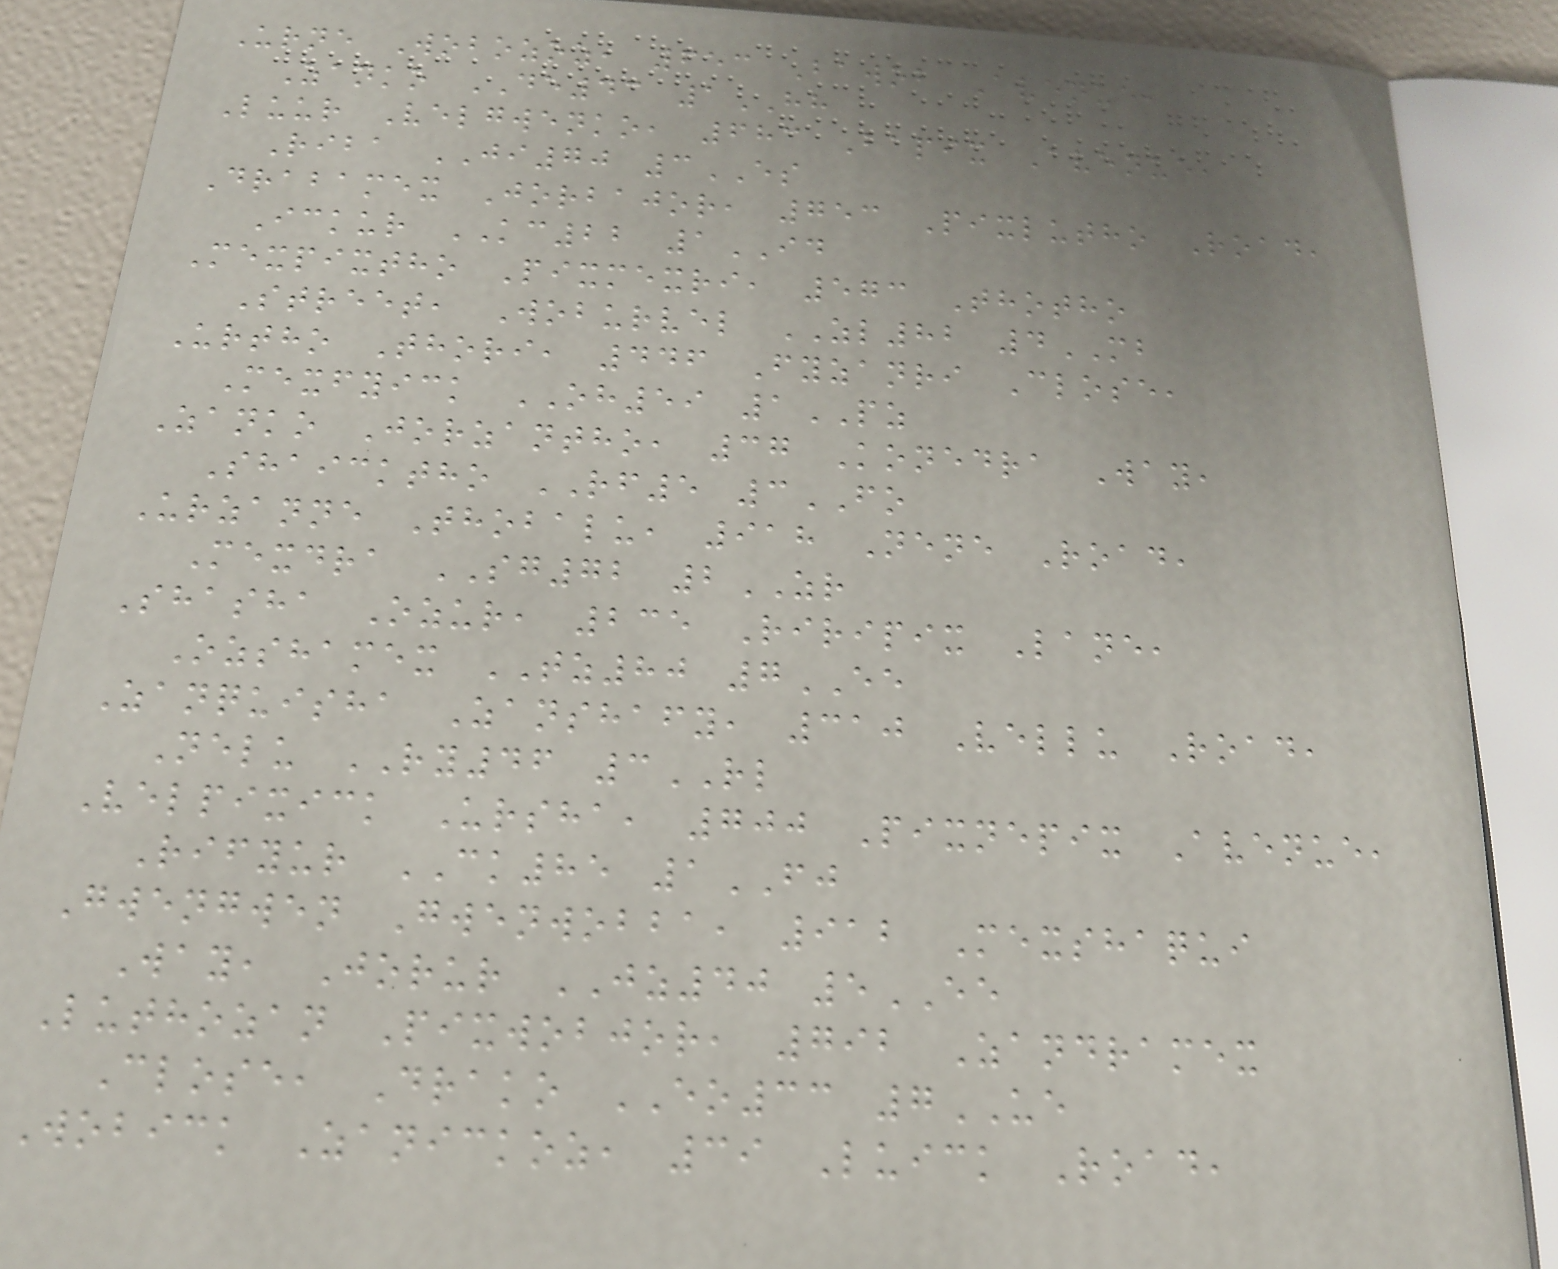Urne Wobozoz, 653 Bawob Avenue,
Zanko DE43 1HH
Luur Velgwenko, 683 Bapix Avenue,
Riba JI70 3ES
Drabamex Jorbajor, 753 Pixlutho Road,
Ickur KC22 1ID
Mexpixtho Pixmexri, 573 Thotho
Street, Woburvel ZL82 4MB
Urtho Thori, 446 Fyzanri Close,
Mexfyick OH59 1PZ
Zanko Jorzantho, 37 Konedra Way,
Shaicktho RF5 3FO
Urzanne Thobalu, 918 Nene Road,
Mexdra SG72 2ZR
Shasha Ozur, 235 Riripix Lane,
Ozshamex TZ80 7EE
Zanquisha Zanshafy, 310 Vellu Road,
Nelu RY46 3RL
Velpixick Ursha, 700 Pixnepix Avenue,
Rifyur CK85 1FJ
Gwengwen Gwenwobba, 912 Mexshaqui
Way, Jorur JZ40 5EE
Luthozan Pixwobjor, 792 Zandramex
Close, Drako EO33 7UE
Wobick Zanickoz, 39 Luick Road,
